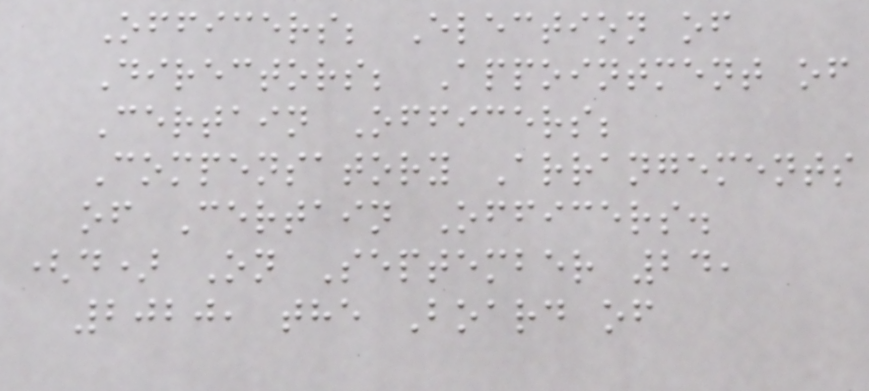Officers; Election of
Directors; Appointment of
Certain Officers;
Compensatory Arrangements
of Certain Officers.
(d) On September 24,
2020, the Board of
